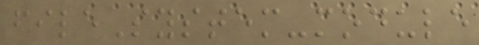fileSystem-module
